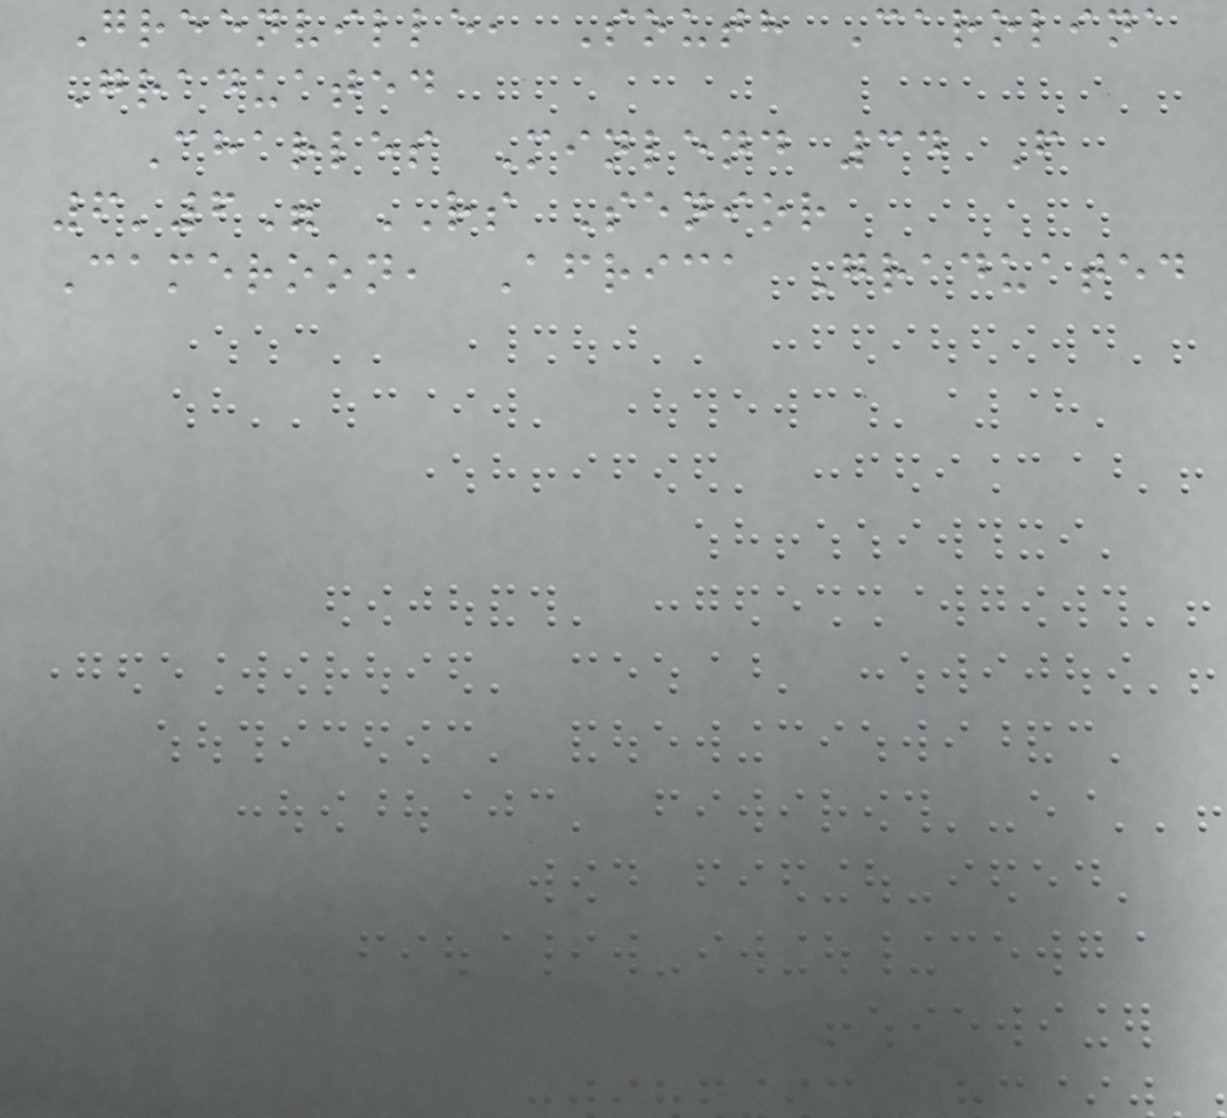Greenville, South Carolina
Graduated
Charles Minlend 34 F
6'6" RS Senior
Cameroon, Africa Graduated
